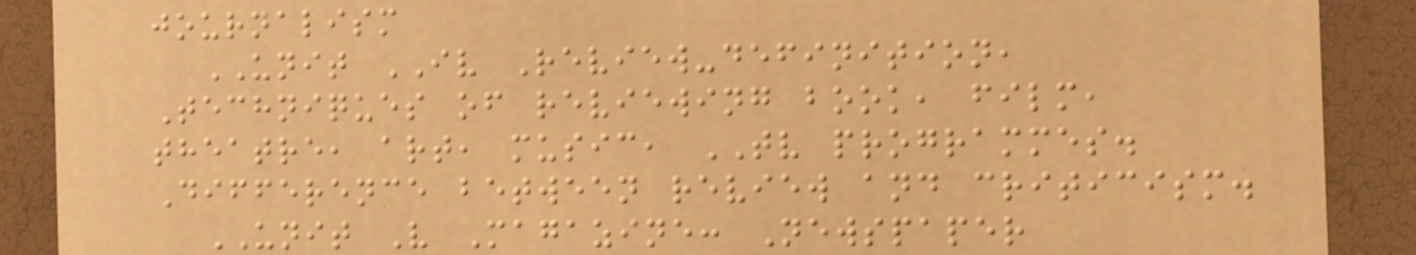journalism
UNIT IV Review-definition,
Techniques of reviewing book, film,
theatre, art, music, TV programmes.
Difference between review and criticism.
UNIT V Magazine: Newspaper
